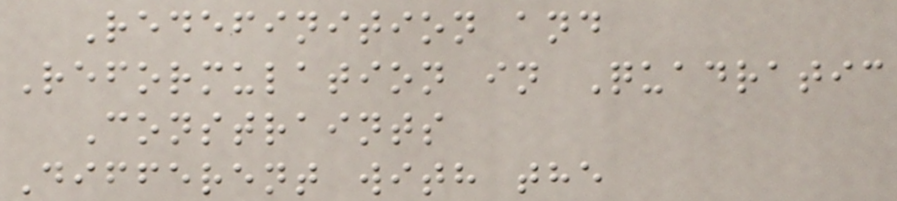Redefinition and
Reformulation in Quadratic
Constraints
Different with the
